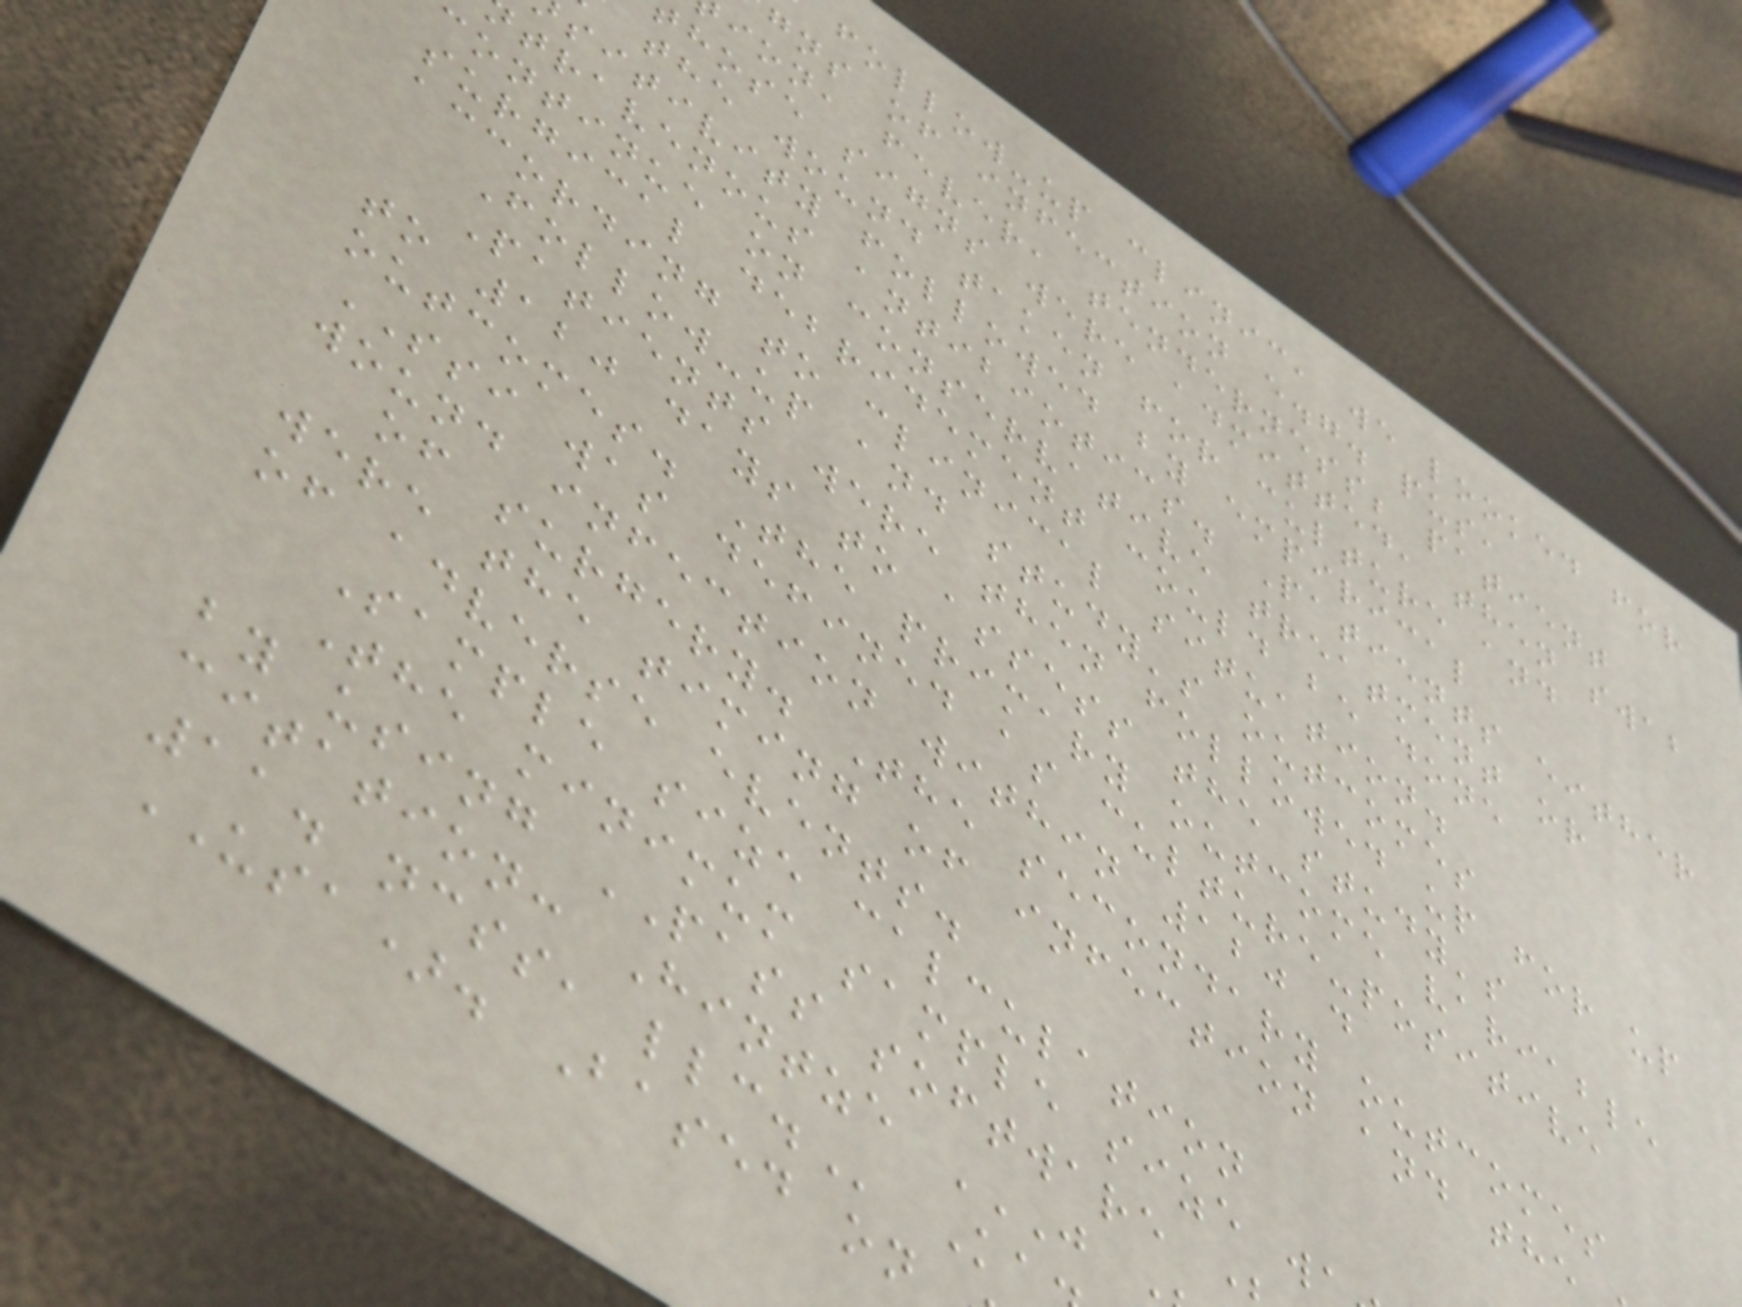follow-up clinic, we looked for
gns of infection e.g. pus,
ion, fever, tenderness; patient
hose signs were admitted, then swab
the wound taken for culture and
sitivity followed by empirical
travenous antibiotics. Patients either
continue on conservative treatment or
surgical debridement could be done
according to clinical situation.
Follow-up and study's outcomes
Patients were then followed up for up
to 120 days to assess the study's
outcomes. The primary outcome variable
SSI was defined as culture-positive
wound infection within 120 d
of surgery. The secondary outcomes
were the timing of infection and the
of adverse events.
Sample size calculation
The minimum sample size w
by using PASS software
11. ncss,
USA). Based on
